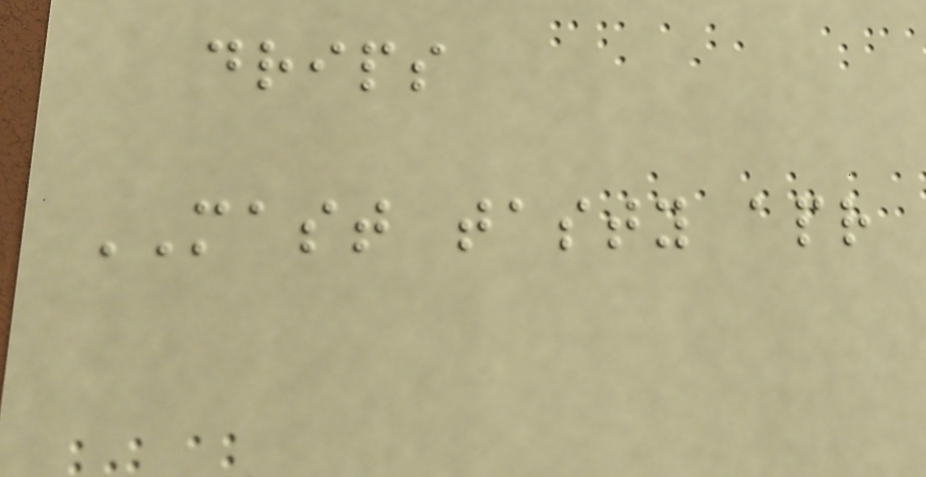drips
MAST tasty apr
